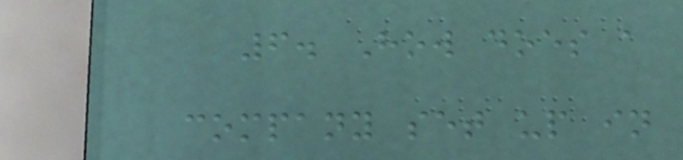6. How does a
company set up in
